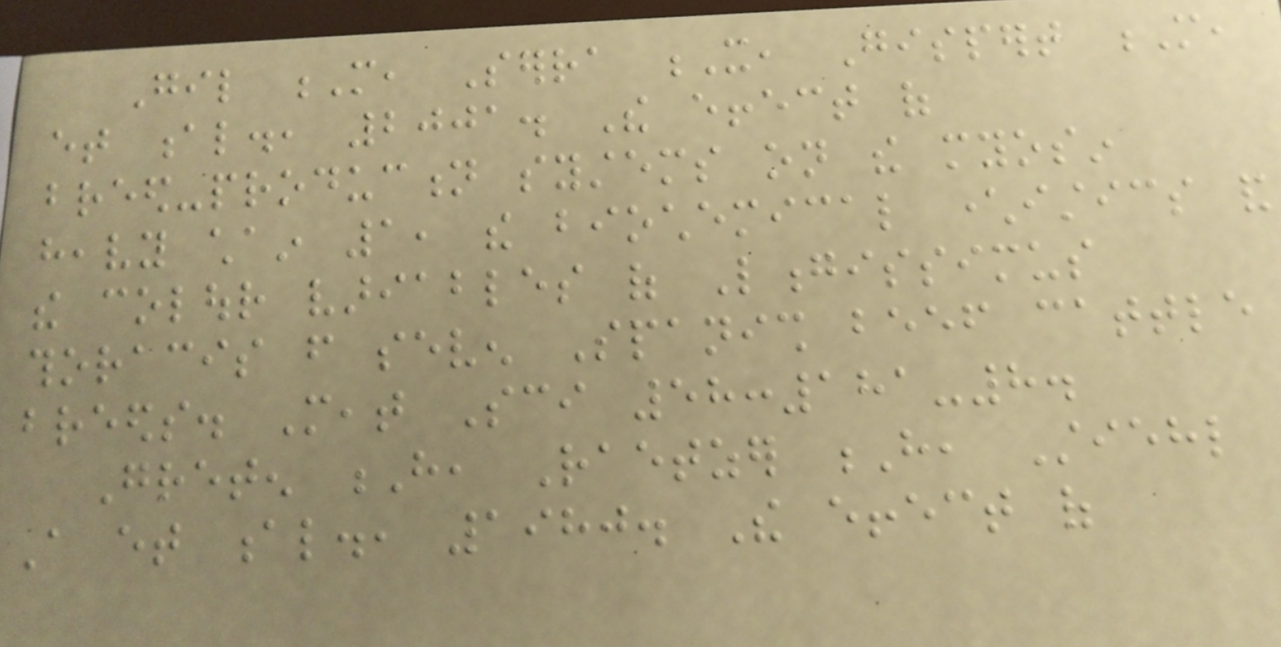Gil M, Serra X, Gispert M,
et al., 2001. The effect of
breed-production systems on the myosin
heavy chain 1, the biochemical characteristics and
the colour variables of Longissimus
thoracis from seven Spanish beef cattle
breeds. Meat Sci 58:181-8.
Greten H, Raetzer H, Stiehl
A et al., 1980. The effect of
